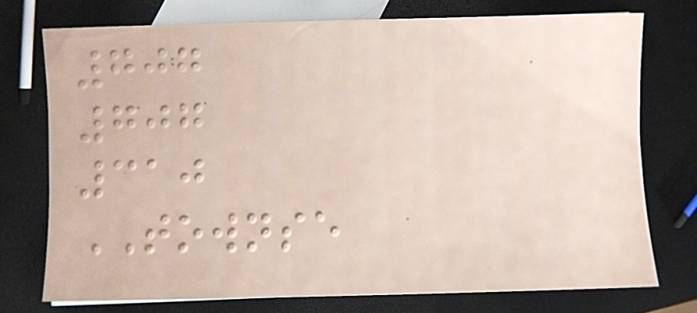707
707
310
TOWNSE
